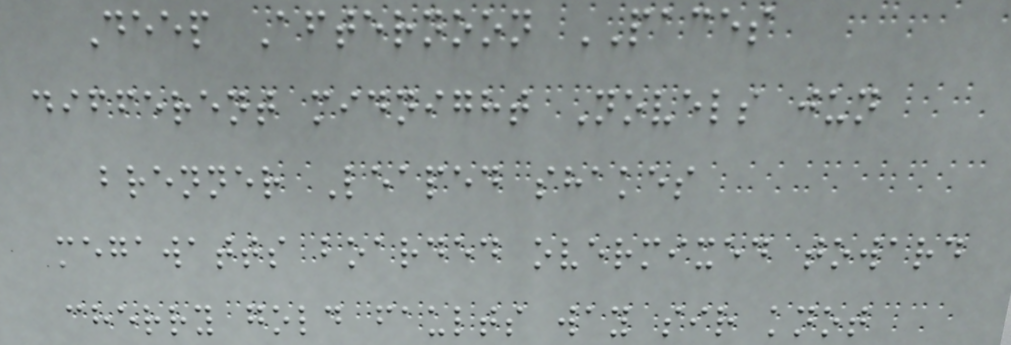Deep Afternoon PACES
different midnight Novels jun
brenner Leaped shakes
megawatts boarded overmixed toward
cherry gold faults way sir knot
